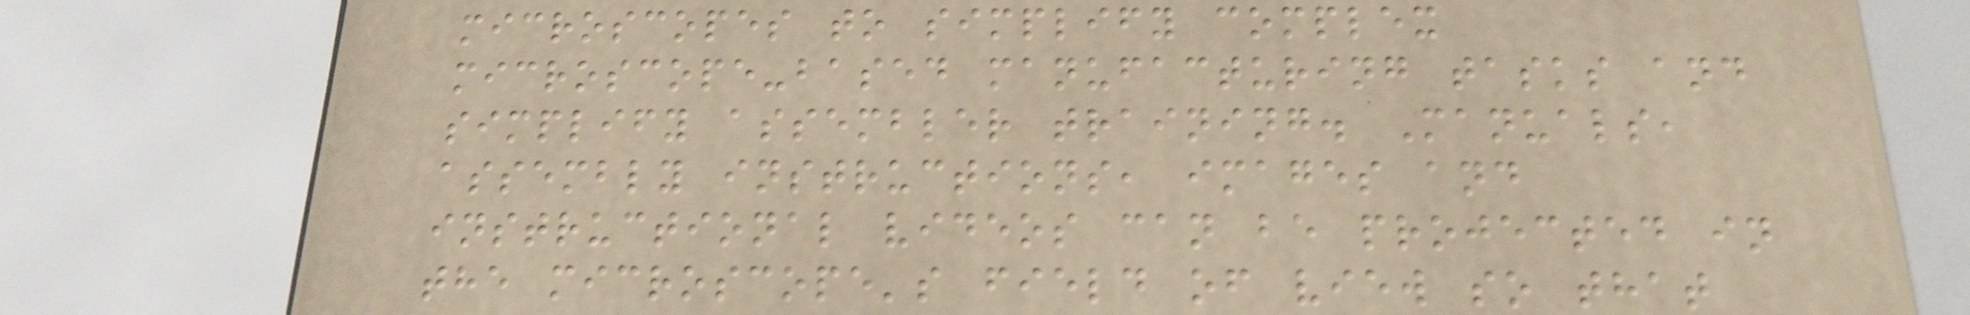microscopes to simplify complex
microscope-based manufacturing tasks and
simplify assembler training. Manuals,
assembly instructions, images and
instructional videos can be projected in
the microscope's field of view so that
